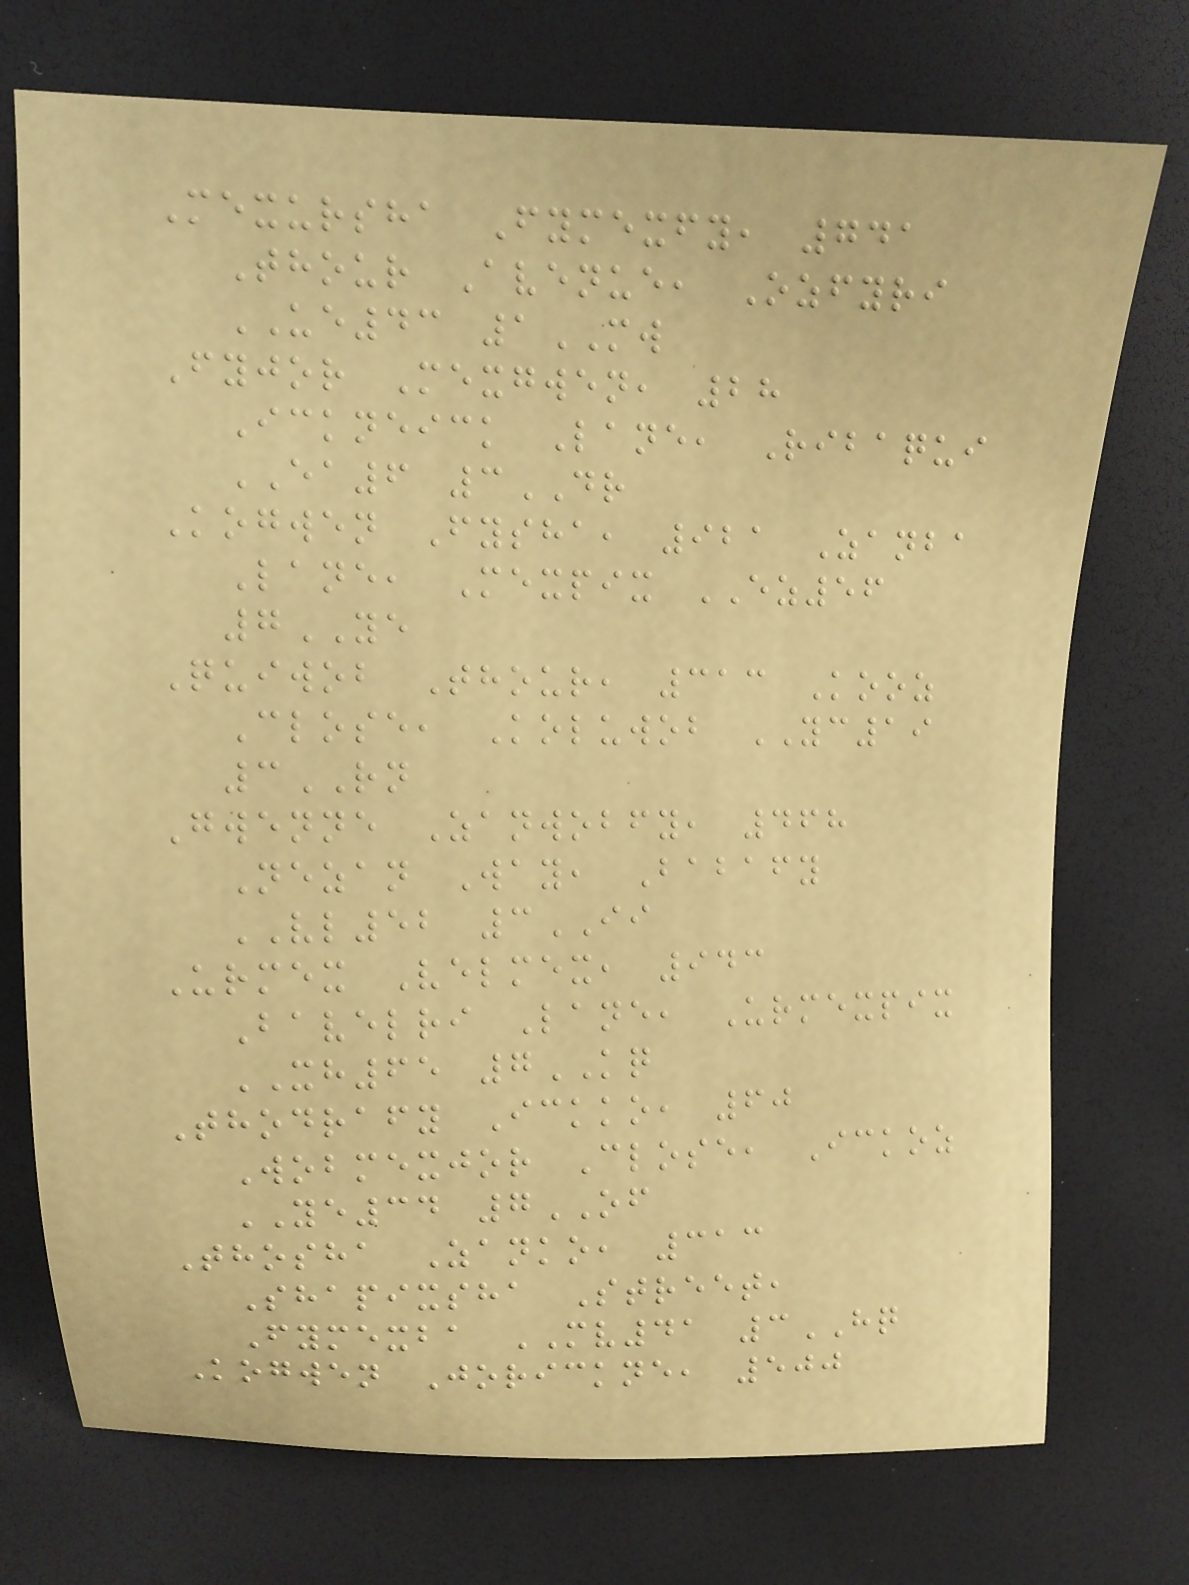Mexursha Fymexfy, 741
Thour Avenue, Ozfyri
UE43 1MW
Fyjor Mexgwen, 28
Ickneick Lane, Ribaqui
EA6 3DR
Kogwen Fysha, 921 Zanba
Lane, Mexpix EZ56
7YE
Quiwob Thour, 313 Kooz
Close, Koluwob YC19
3RN
Gwenne Zanwobfy, 468
Nezan Way, Babafy
VL52 3II
Urmex Velmex, 943
Bavelri Lane, Urmexpix
XH65 7KQ
Thodrafy Ickko, 60
Wobmexjor Close, Ickoz
YE34 7OF
Thosha Zanko, 313
Shapixsha Street,
Fymexba MV41 3HQ
Kogwen Jorickne, 500
